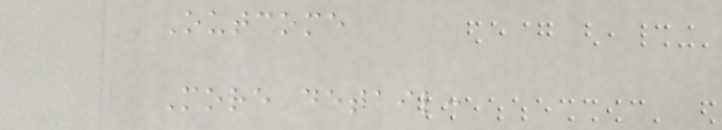Outcome
More detail:
